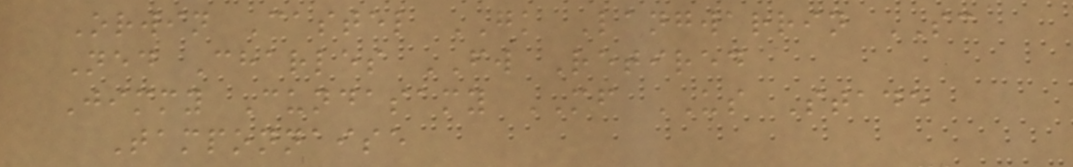Orwin Castel GK Langwarrin SC
Ned Charles FW Retired
Jimmy Cundasamy MF US Stade
Tamponnaise
